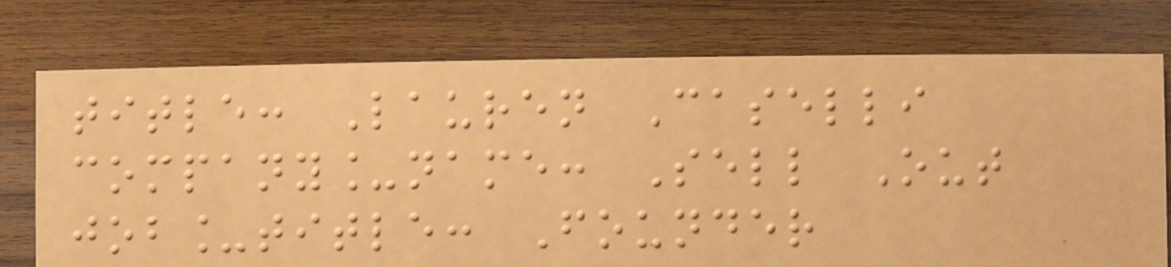title: Lauren Caselli
company_name: Sell Out
job_title: Founder
